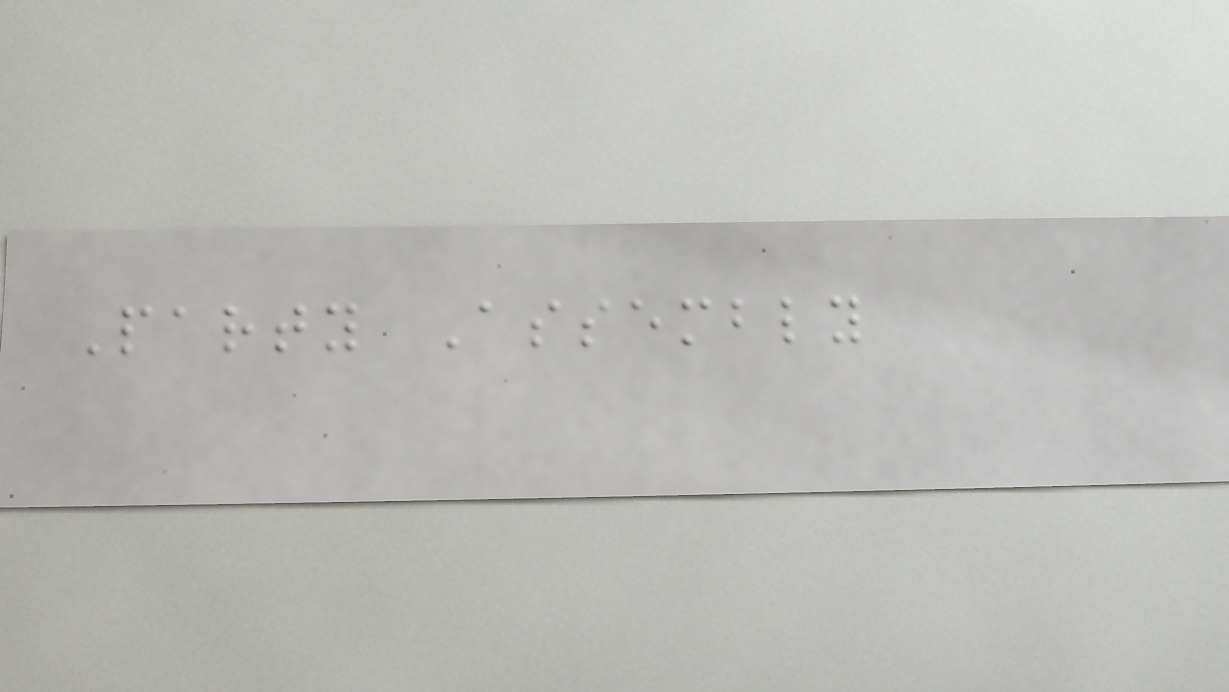Party Assembly
